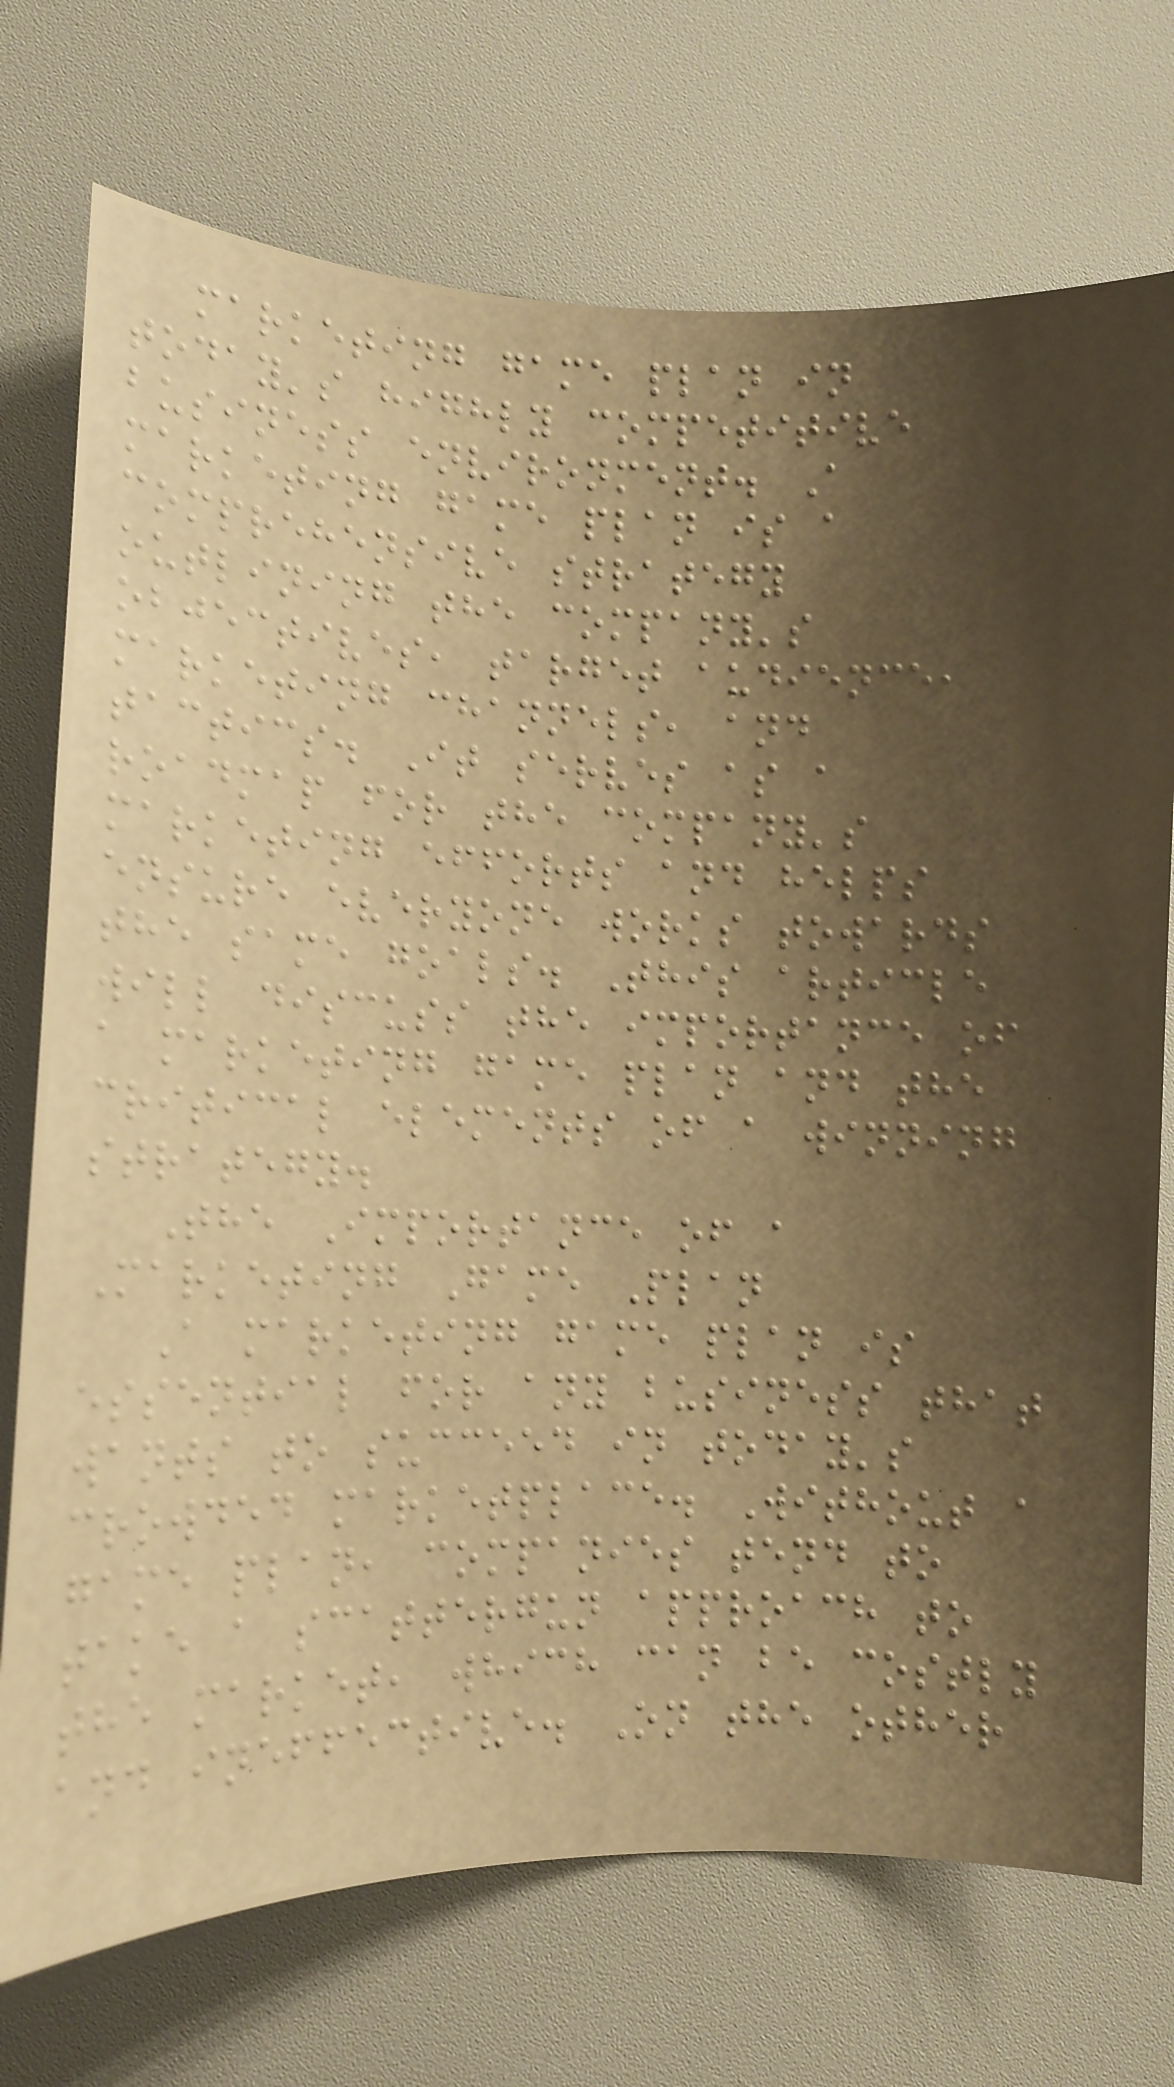marketing game plan in
today's highly competitive
business environment. A
marketing game plan is a
comprehensive strategy
outlining the company's
objectives, target audience,
marketing channels, and
tactics. It serves as a
roadmap for the company's
marketing efforts and helps
ensure everyone works towards
the same goals. This article
will discuss the importance of
a marketing game plan and the
critical elements of a winning
strategy.
The Importance of a
Marketing Game Plan
A marketing game plan is
essential for any business that
wants to succeed in today's
crowded marketplace. Without a
game plan, companies tend to
take a scattergun approach to
the market, which can be costly
and ineffective. On the other
